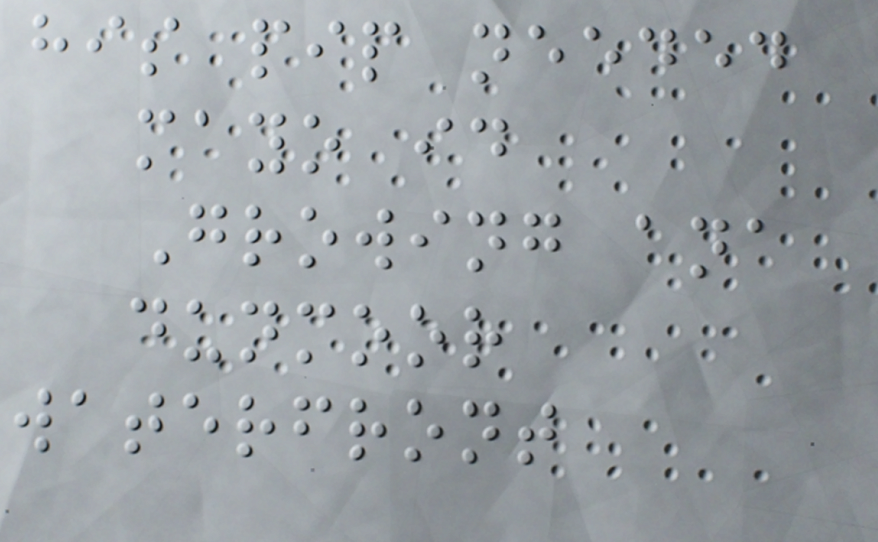his pip needed
mayo id
Growing ana
dunmoor
waterfront
